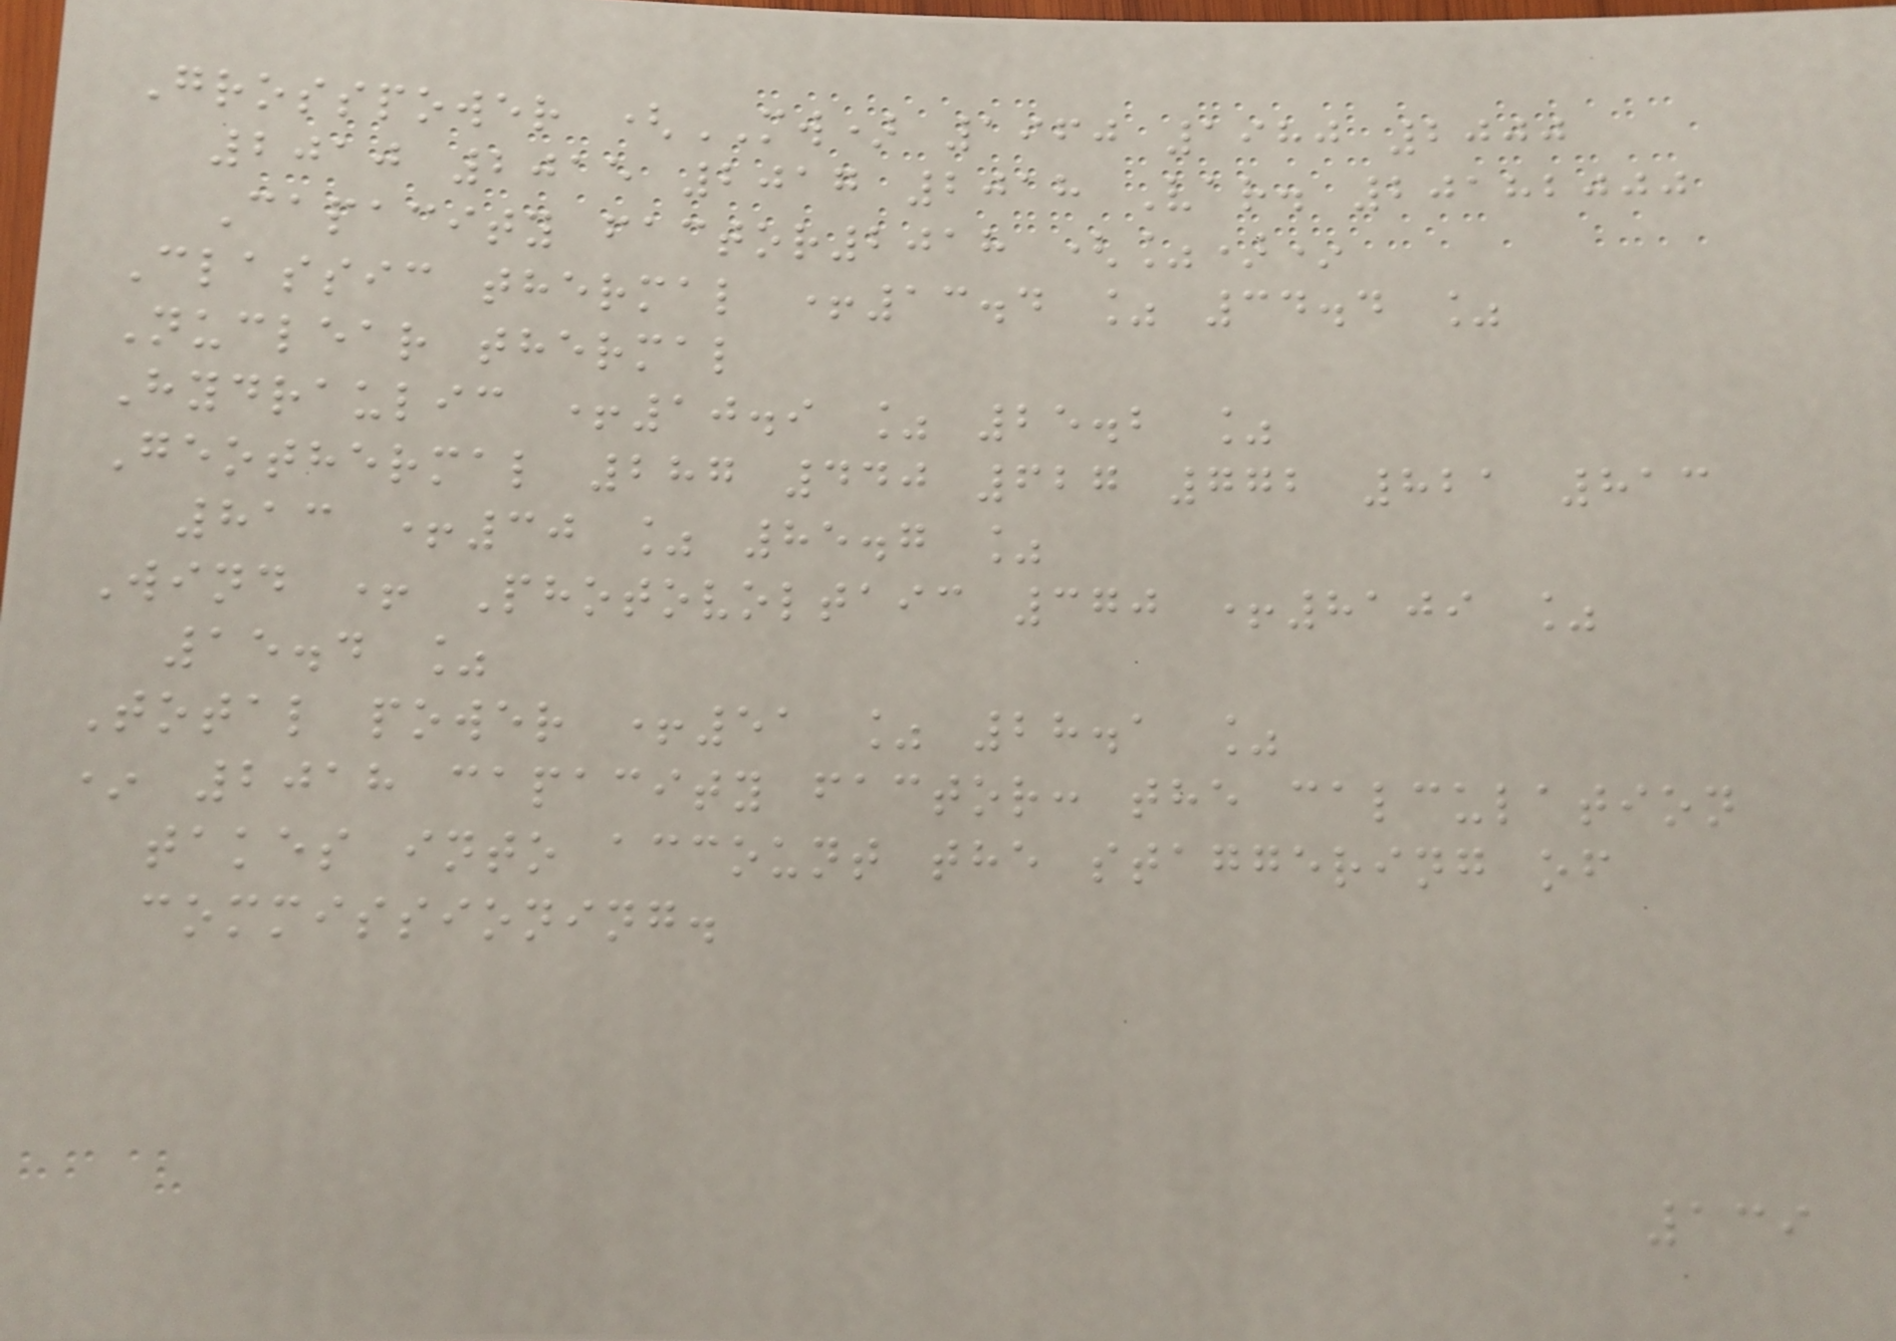Grosspower (MW) 1960 1980 2000
2010 2015 2017 2018 Var. 20182000
Capacity factor2018 (%)*
Classic thermal +13.4 % 34.4 %
Nuclear thermal
Hydraulic +10.9 % 25.2 %
Geothermal 287 440 627 772 821 813
813 +30 % 85.7 %
Wind + Photovoltaic 370 +8109 %
15.4 %
Total power +51 % 28.1 %
* 2018 capacity factor: the calculation
takes into account the staggering of
commissioning.
139
